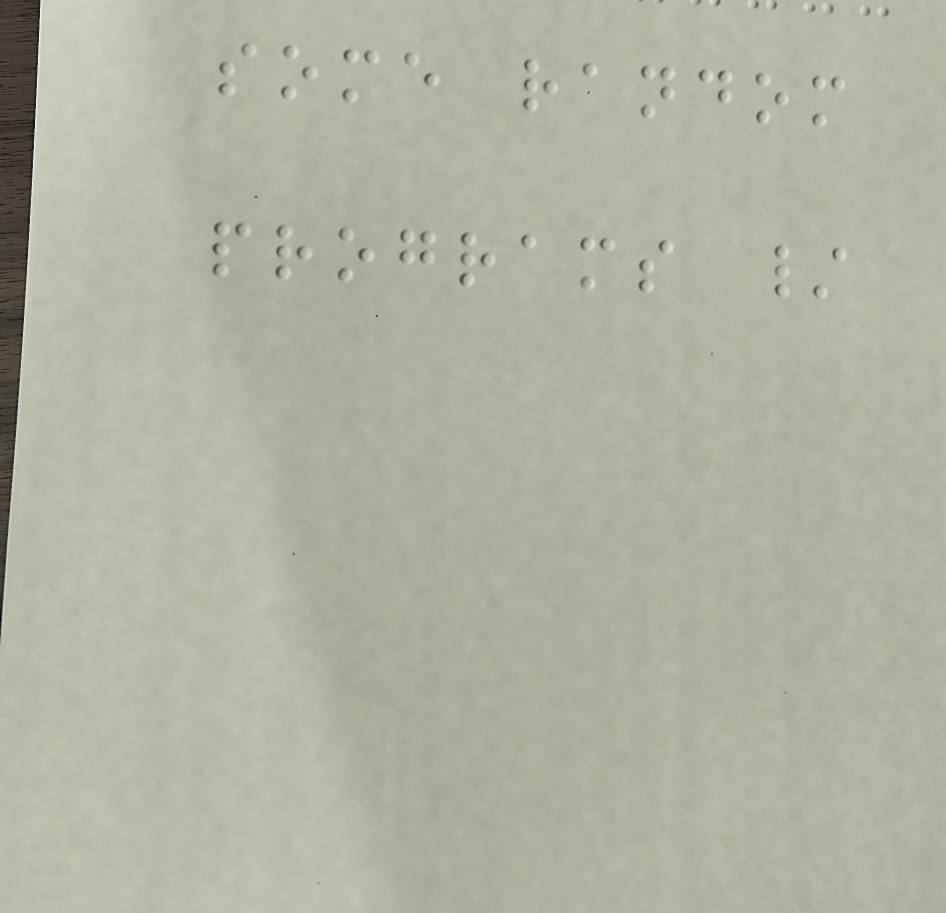some random
programs /
